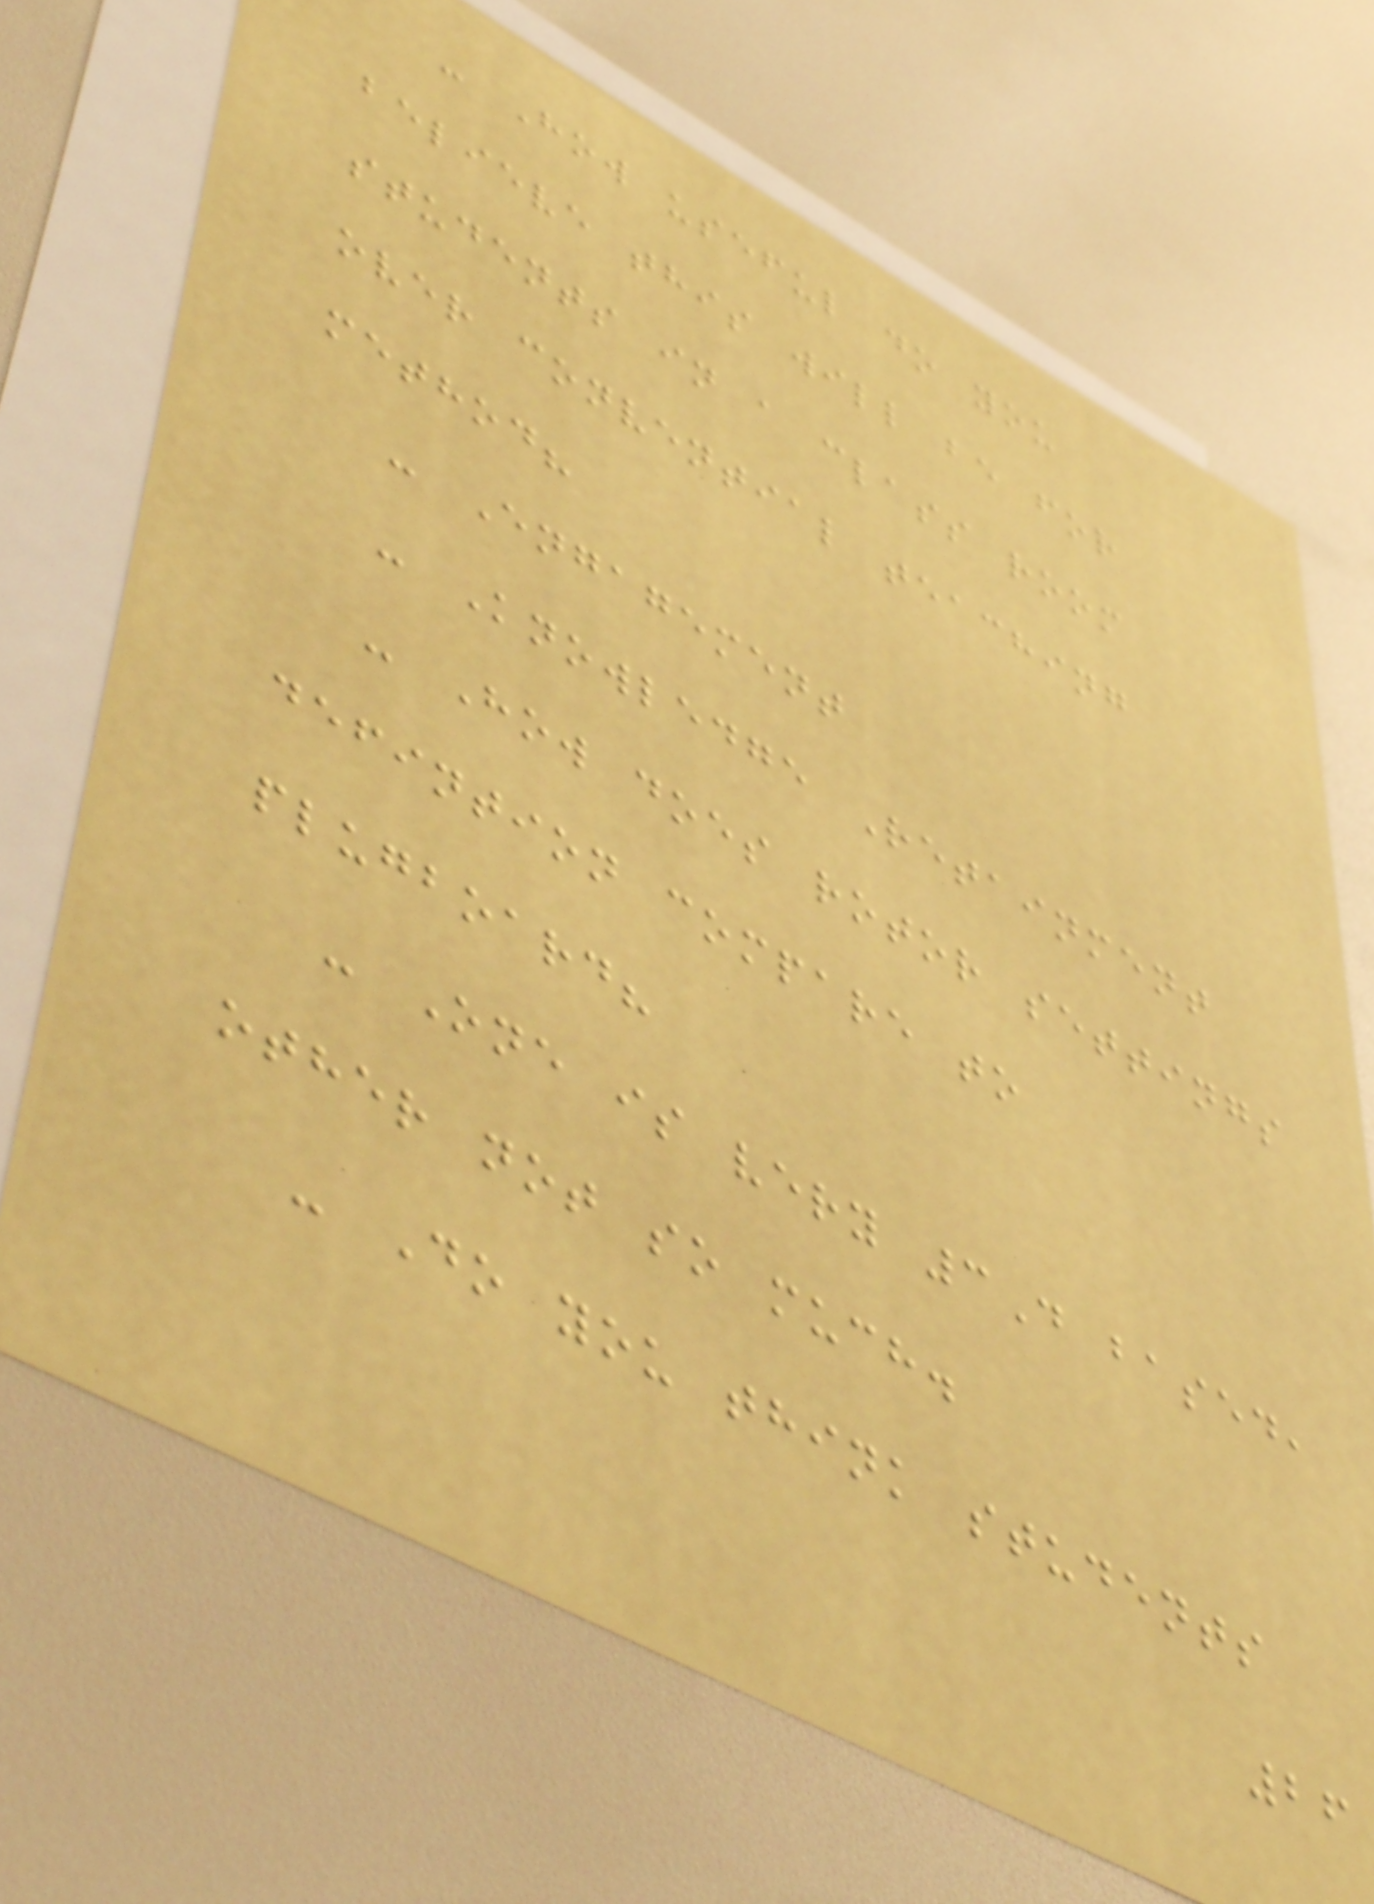- How useful do you
believe this will be for
students in a class room
over convential teaching
method?
- Engagement
- Knowledge Retainment
- How does rotor settings
defintion compare to
plugboard?
- One is very 3D based,
other not so much.
- Do you think students
26
